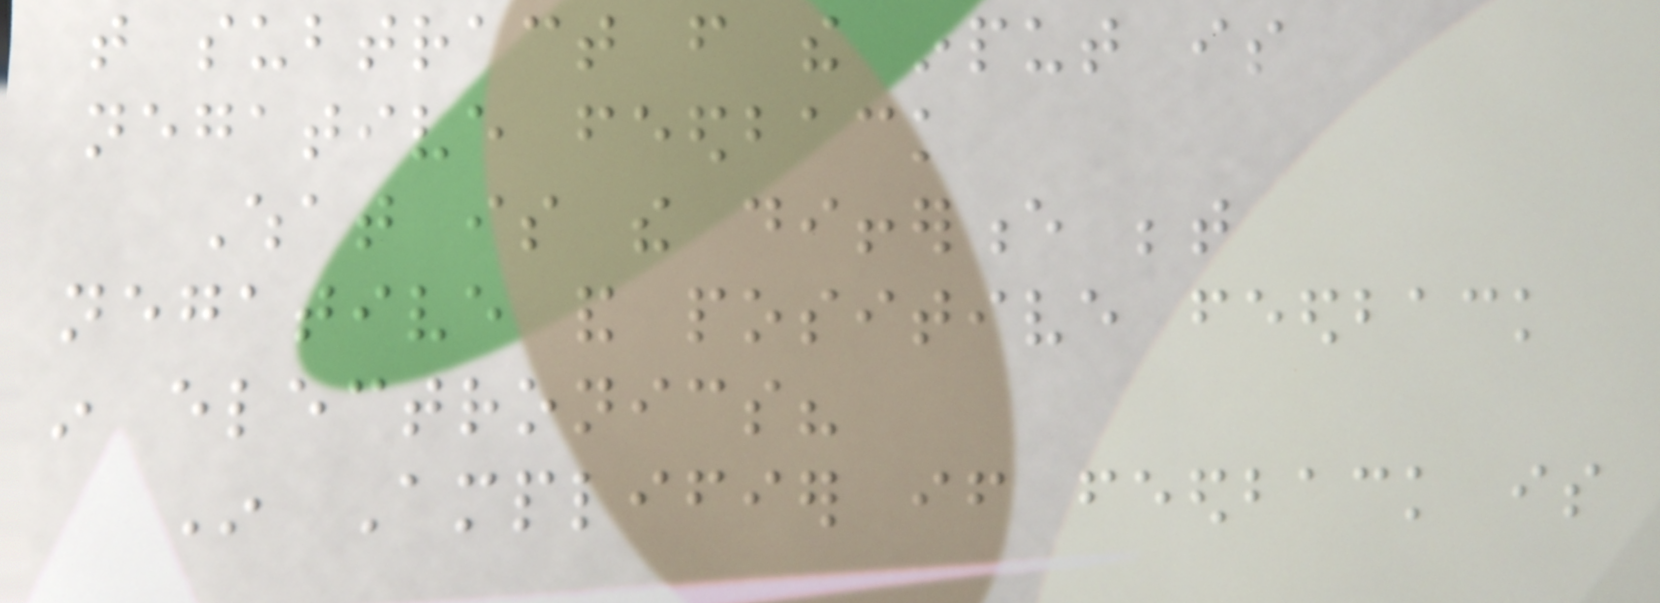that subtract from the input is
negative feedback
What is the difference between
negative and positive feedback
in electronics?
In Amplifier if feedback is
